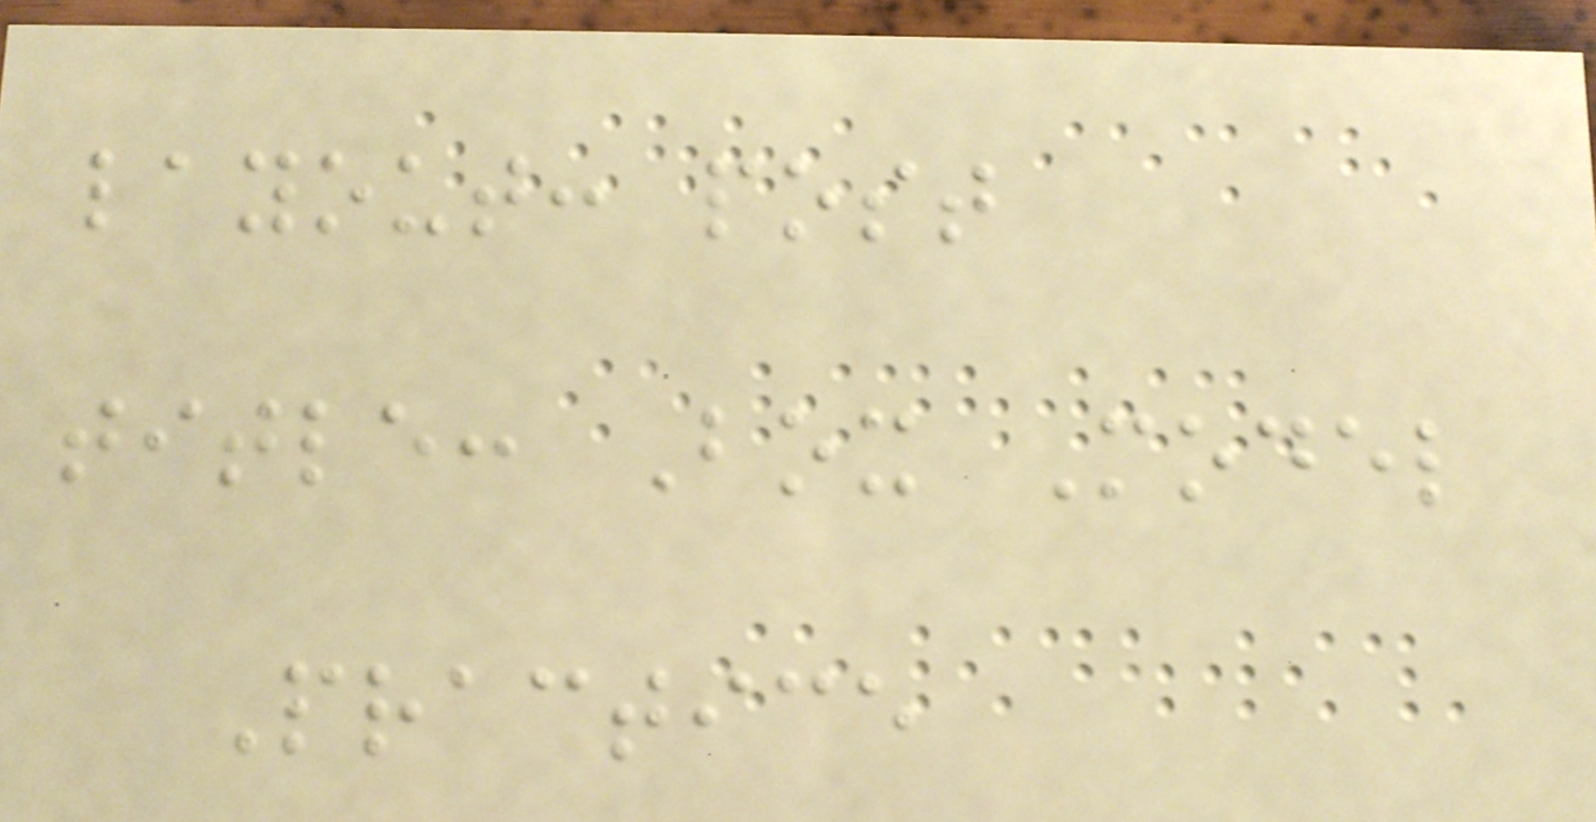layout: post
title: Box Model
Practice
